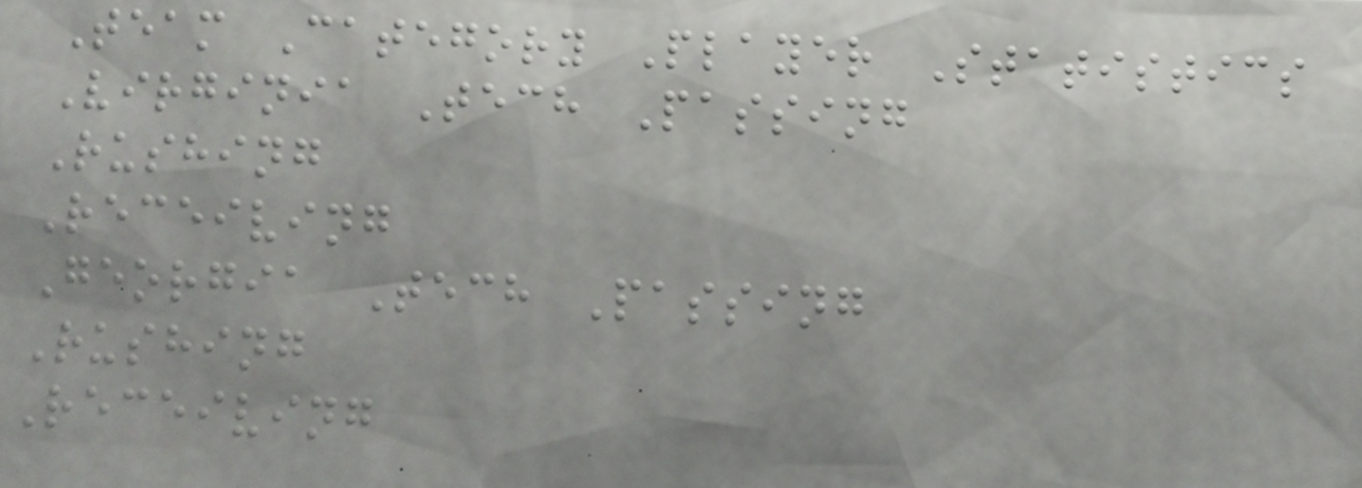Team Category Player Statistics
Virginia Tech Passing
Rushing
Receiving
Georgia Tech Passing
Rushing
Receiving
